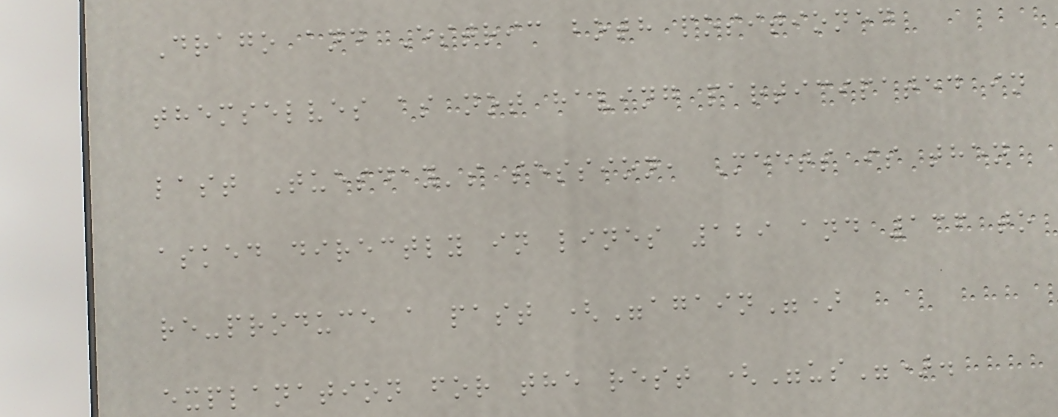Drago and Estric both positioned
themselves as not having participated in
last Tuesday's session, Meets is then
asked directly in lines 129 and 136 to
re-produce a past ("again")
explanation for the rest ("us").
